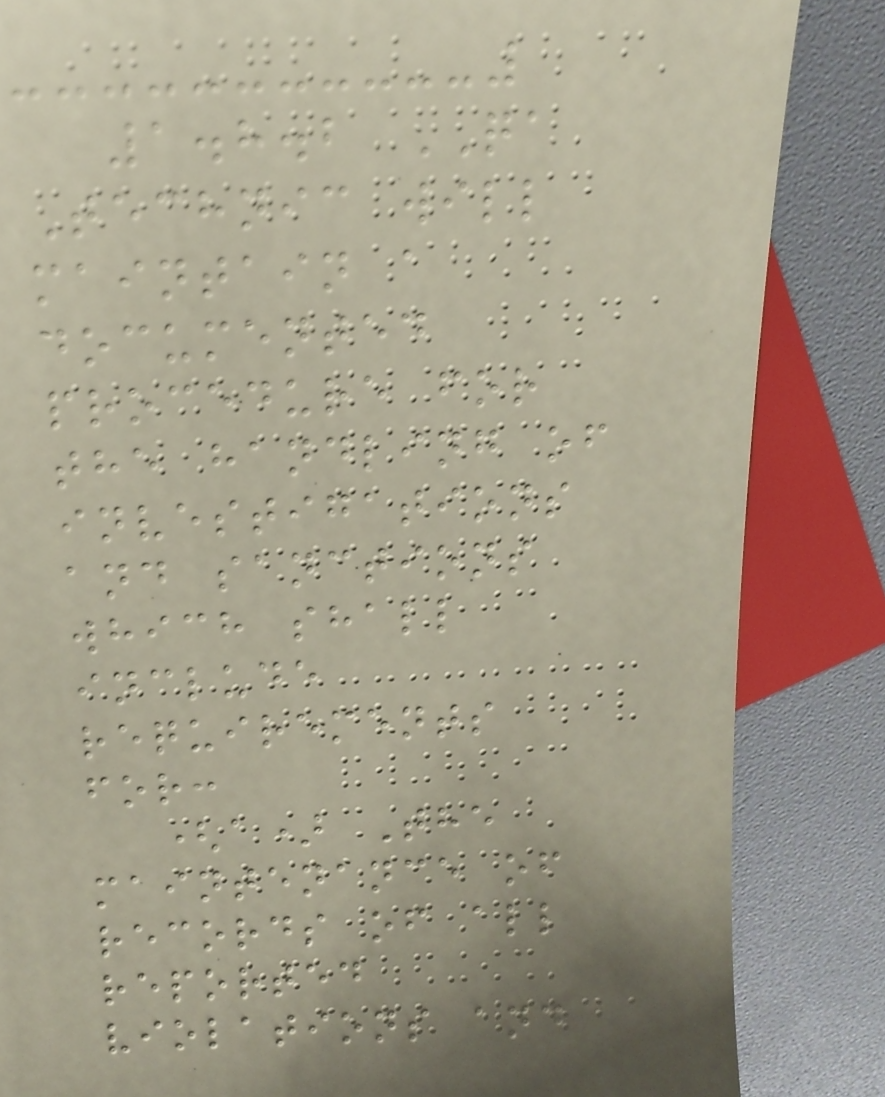1.8.2 QA
Technic will
maintain a
documented
procedure for
the handling of
investigations
and sanctions
which shall
include
requirements
for:
(a) The
maintenance of
records of all
reported
violations and
